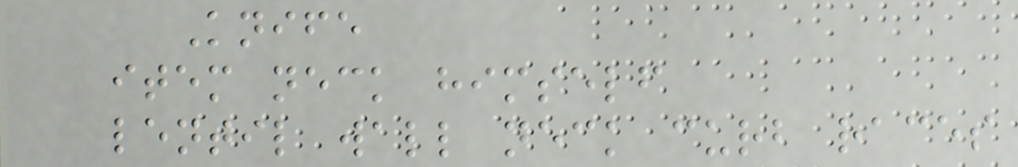Knife
item neck himself
lentil wall neck curb races
